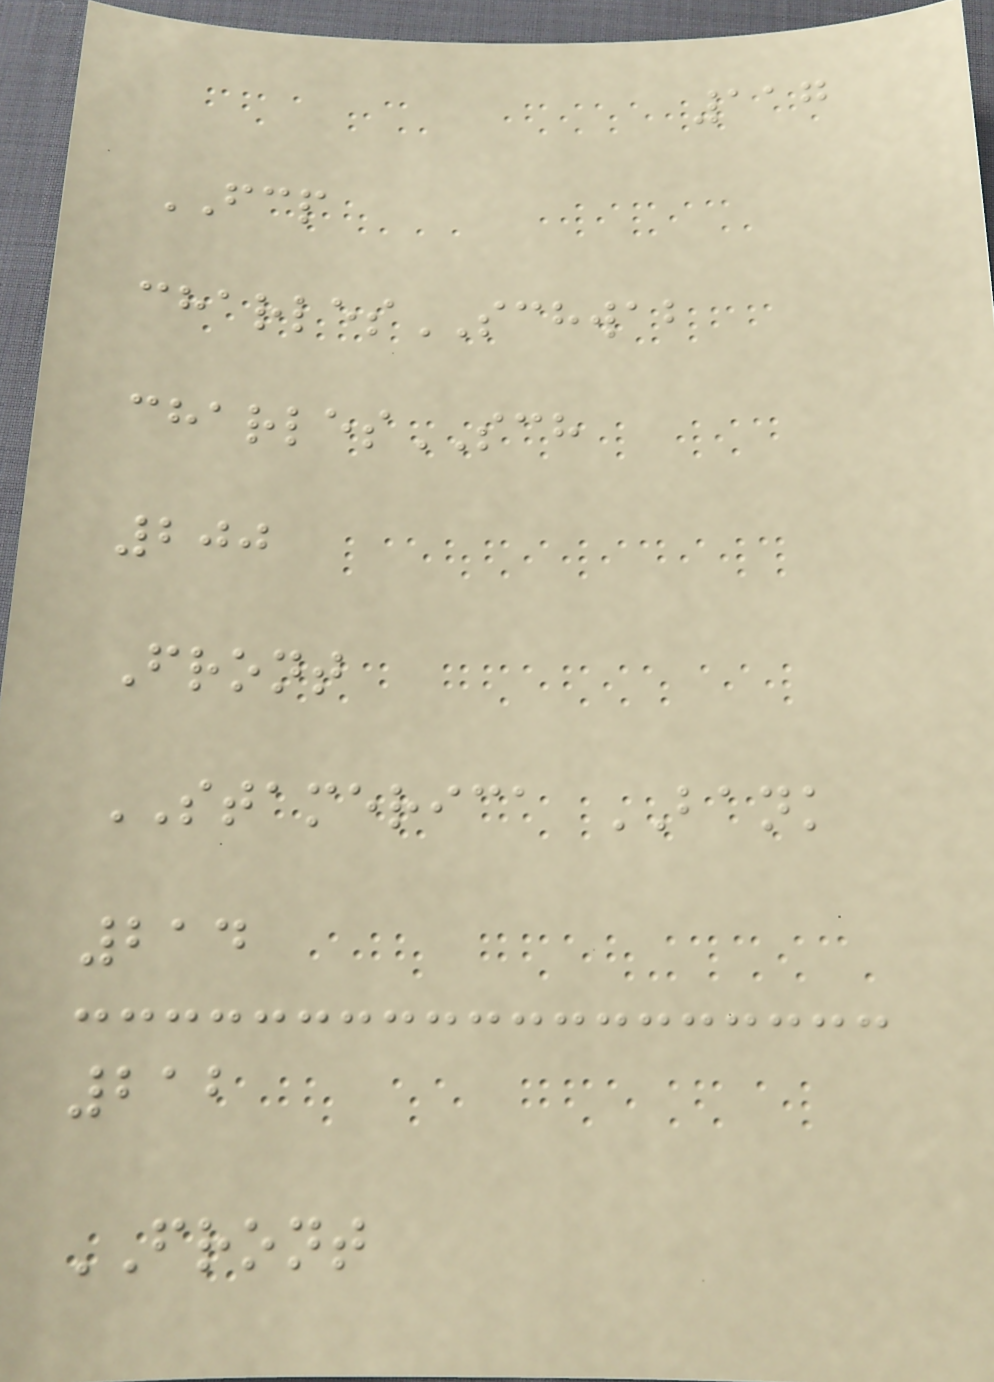117
FCP
charlesSCHWAB
charlesSCH
200
Front
STAMERICA BANK
214
212
FRONT
